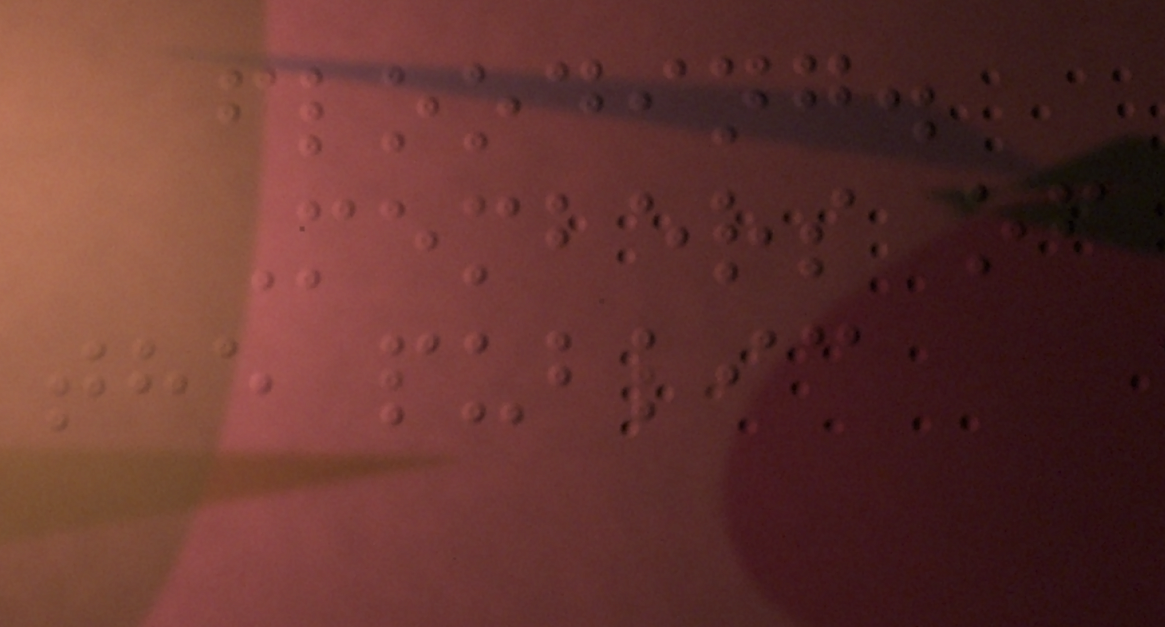flooding.
Members of
the public
